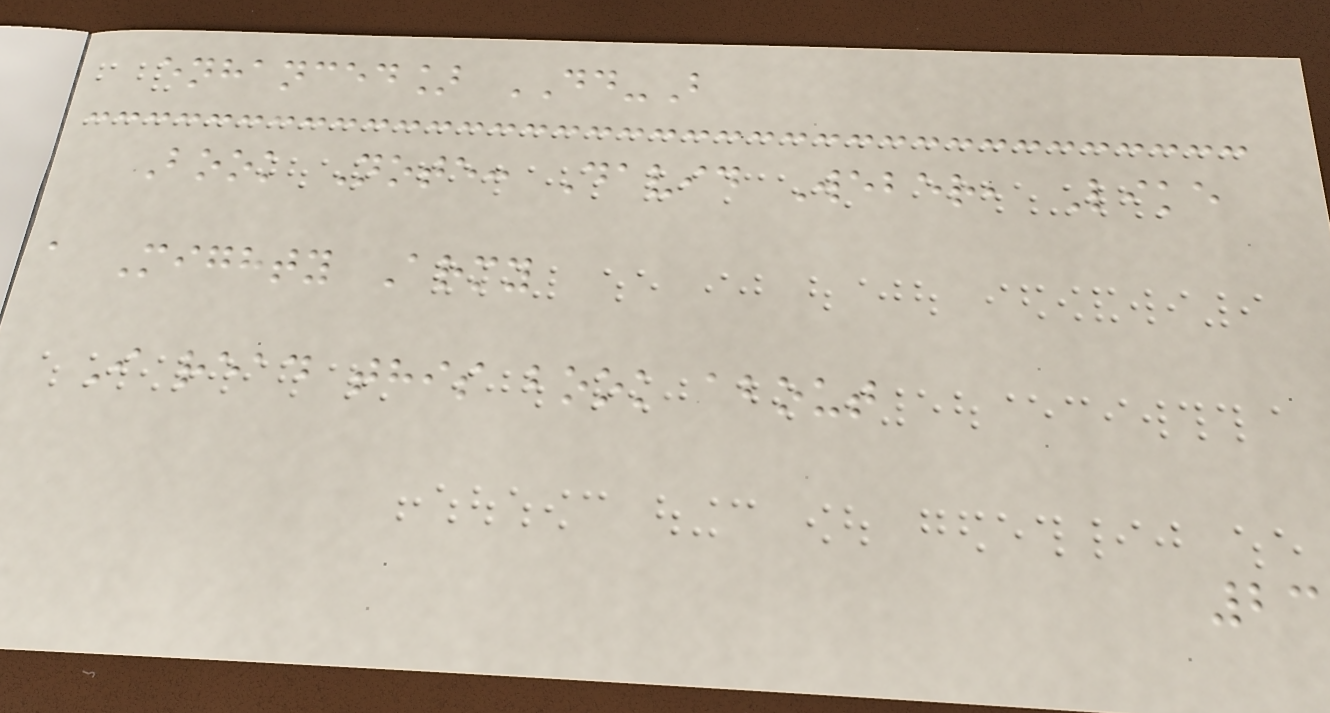enhanced] DD-B
Book Note: David Weber, Like
a Mighty Army
I read this book about
23
